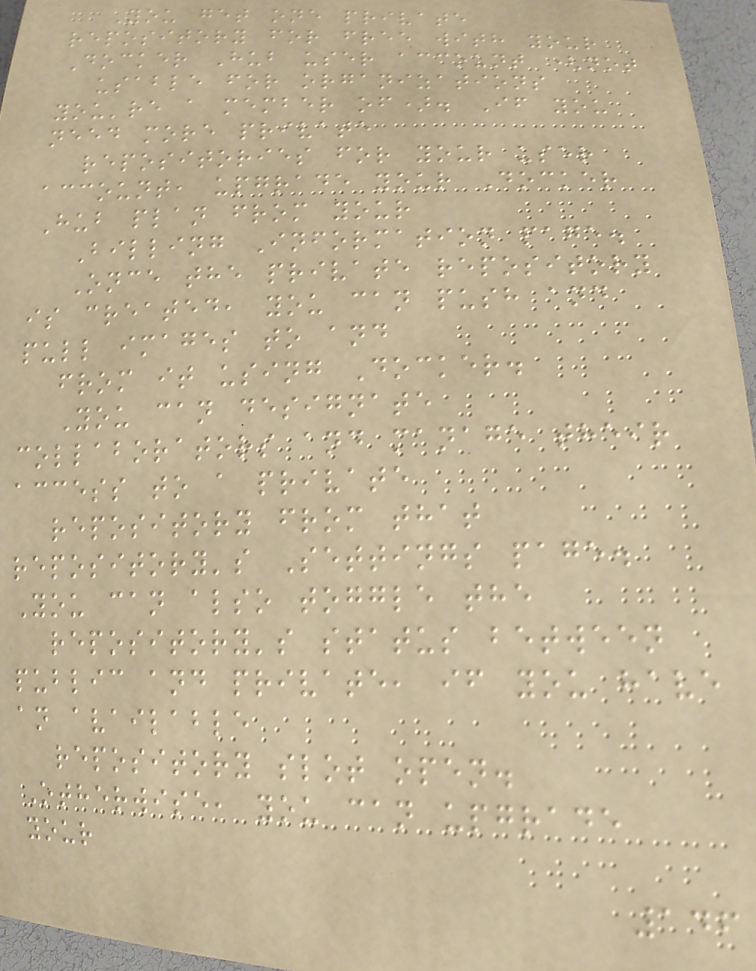You get one private
repository for free with your
Docker Hub user account (not
usable for organizations
you're a member of). If you
need more private
repositories for your user
account, upgrade your Docker
Hub plan from your
Billing Information page.
Once the private repository
is created, you can push and
pull images to and
from it using Docker.
You can designate
collaborators and manage their
access to a private
repository from that
repository's Settings page.
You can also toggle the
repository's status between
public and private, if you have
an available
repository slot open.
Otherwise, you can upgrade
your
146
